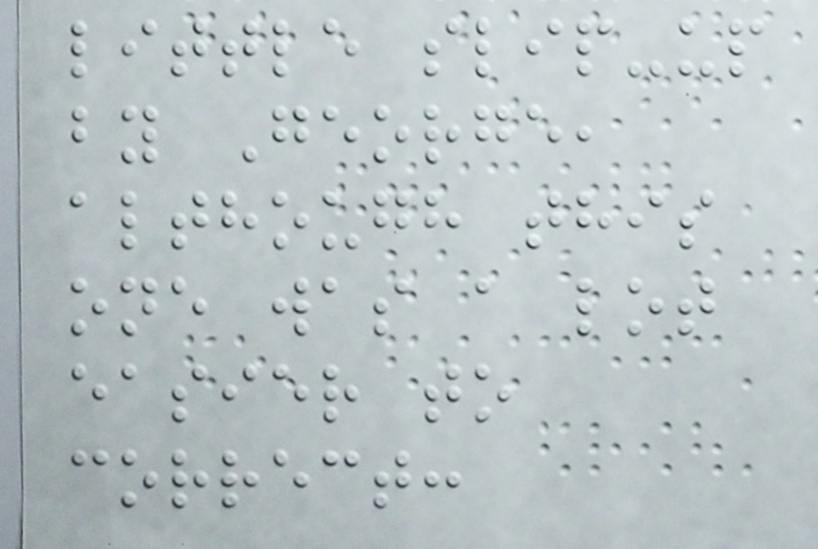little slip-up
by George,
although this
one was a lot
easier to
correct:
